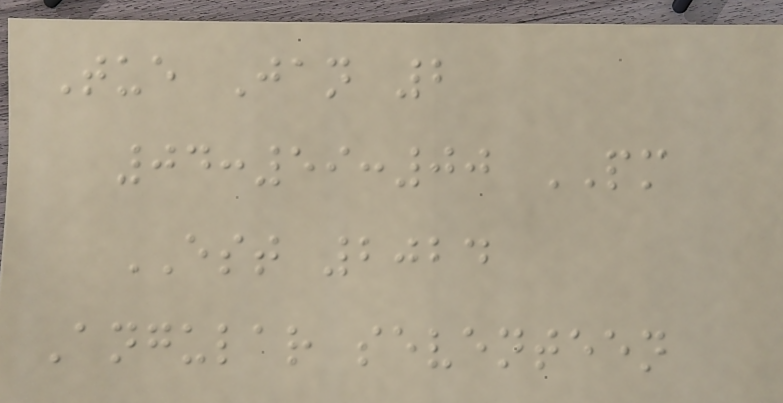Tue Jan 2
04:59:00 PM
EST 2024
Angular seventeen
